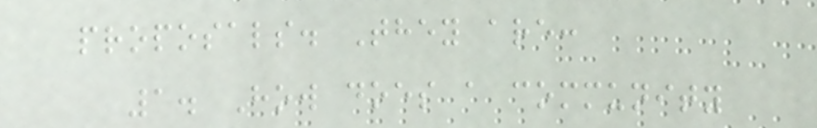proposals. They are:
1. How does a community
